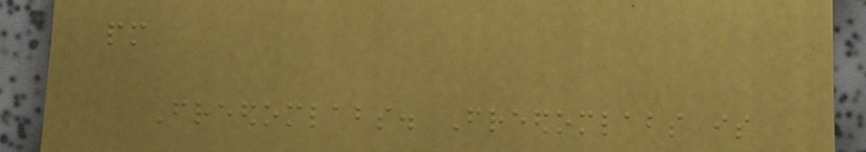pm
Freedomlabs. Freedomlabs is
